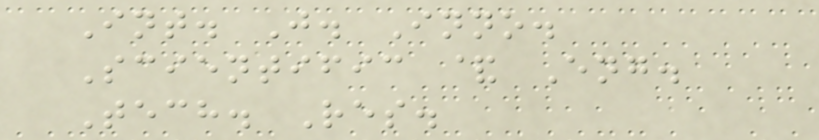Int. J. Inno.
Scientific & Eng.
Tech. Res.
